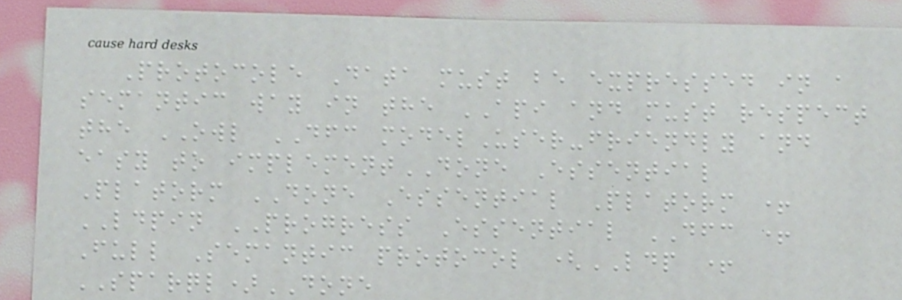Protocole Data must be expressed in a
semantic way in the API and must respect
the OWL DFC modelUser-friendly and
easy to implementDONE Essential
Platorm DONE Essential Platorm +
LDPIN PROGRESS Essential DFC +
Full Semantic protocol (LDP +
SPARQL)DONE
